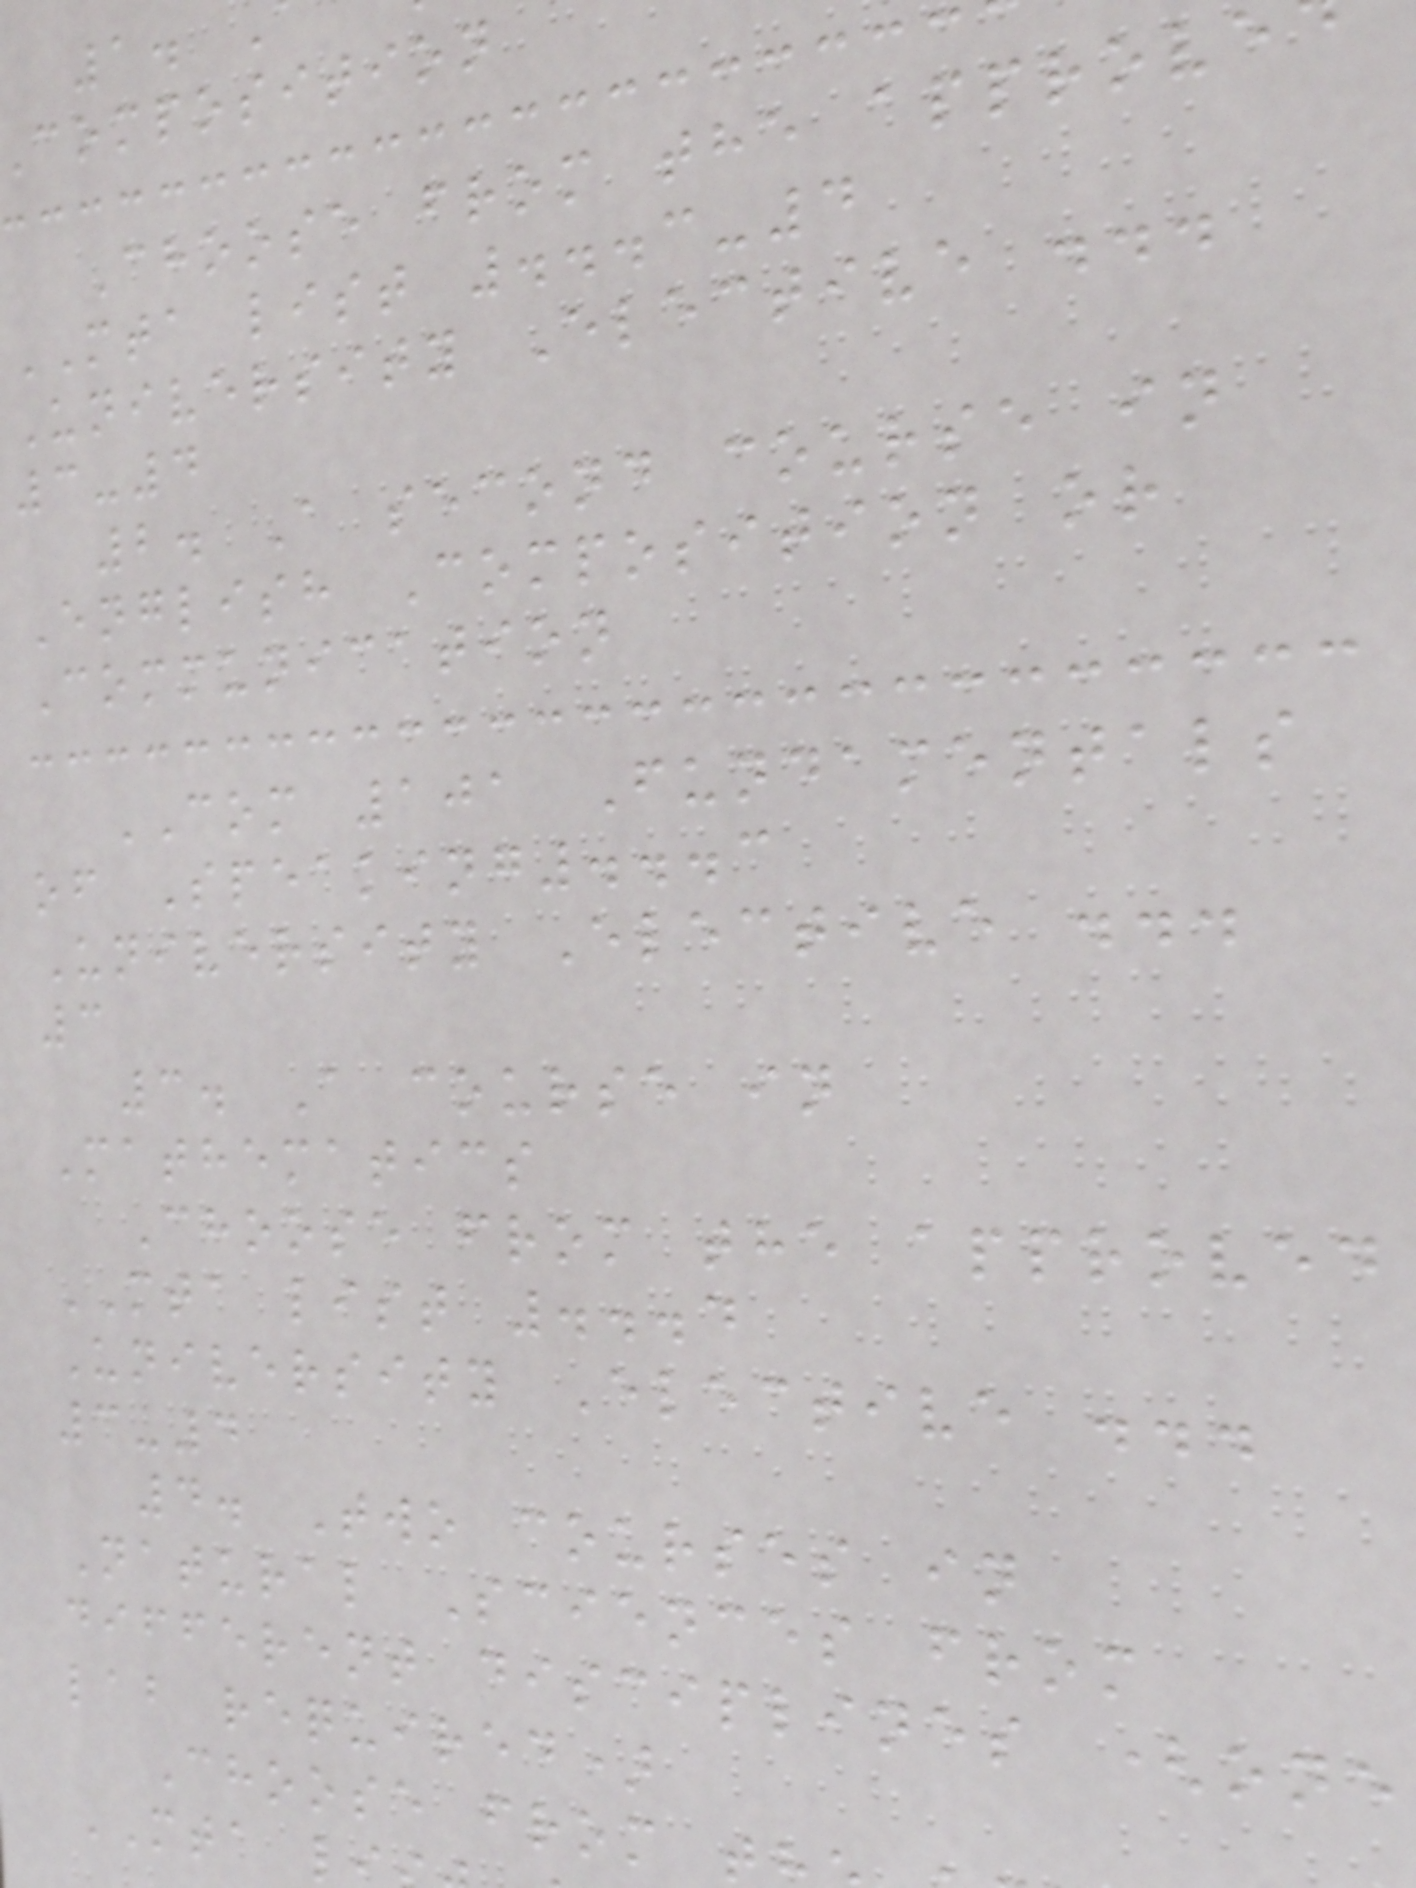composition
Choose from the approve
MTA list ...3-4
University Elective ...
3-4
2. A second course in
English Composition or
Communication
COM 101 Fundamentals
of Speaking...3
University Elective ...
3
3. A course in
Mathematics
Choose from the approved
MTA list ...4
University Elective ...
3-4
4. Two courses in
Natural Sciences from
different disciplines (one
lab required)
Choose from t
MTA l
